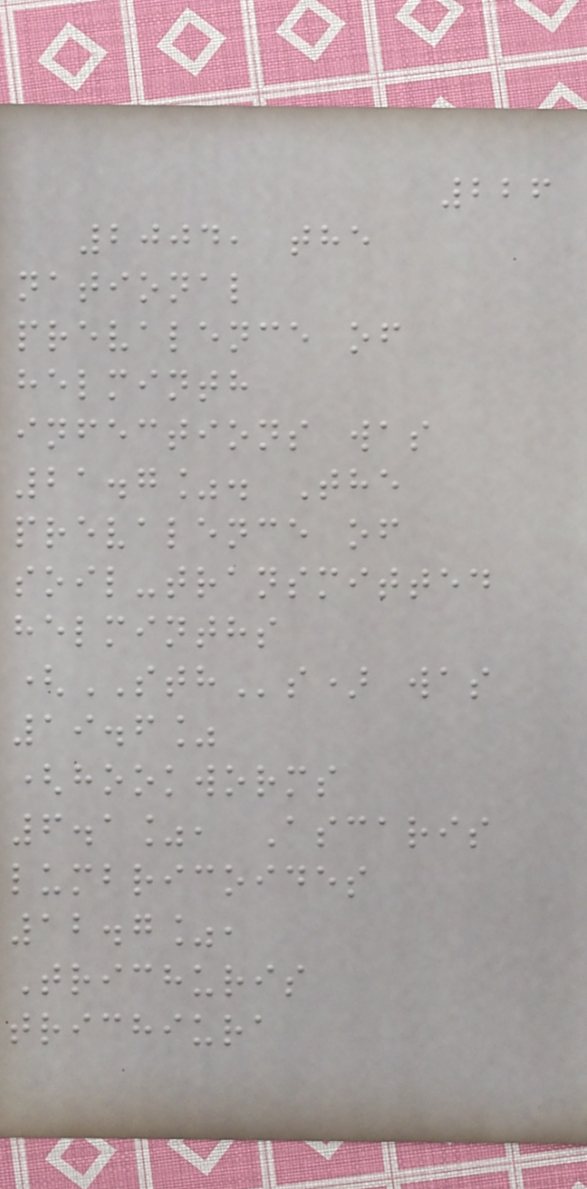226
2004, the
national
prevalence of
helminth
infections was
21.7%. The
prevalence of
soil-transmitted
helminths
(STHs) was
19.6%
(hookworms
6.1%, Ascaris
lumbricoides
12.7%,
Trichuris
trichiura
